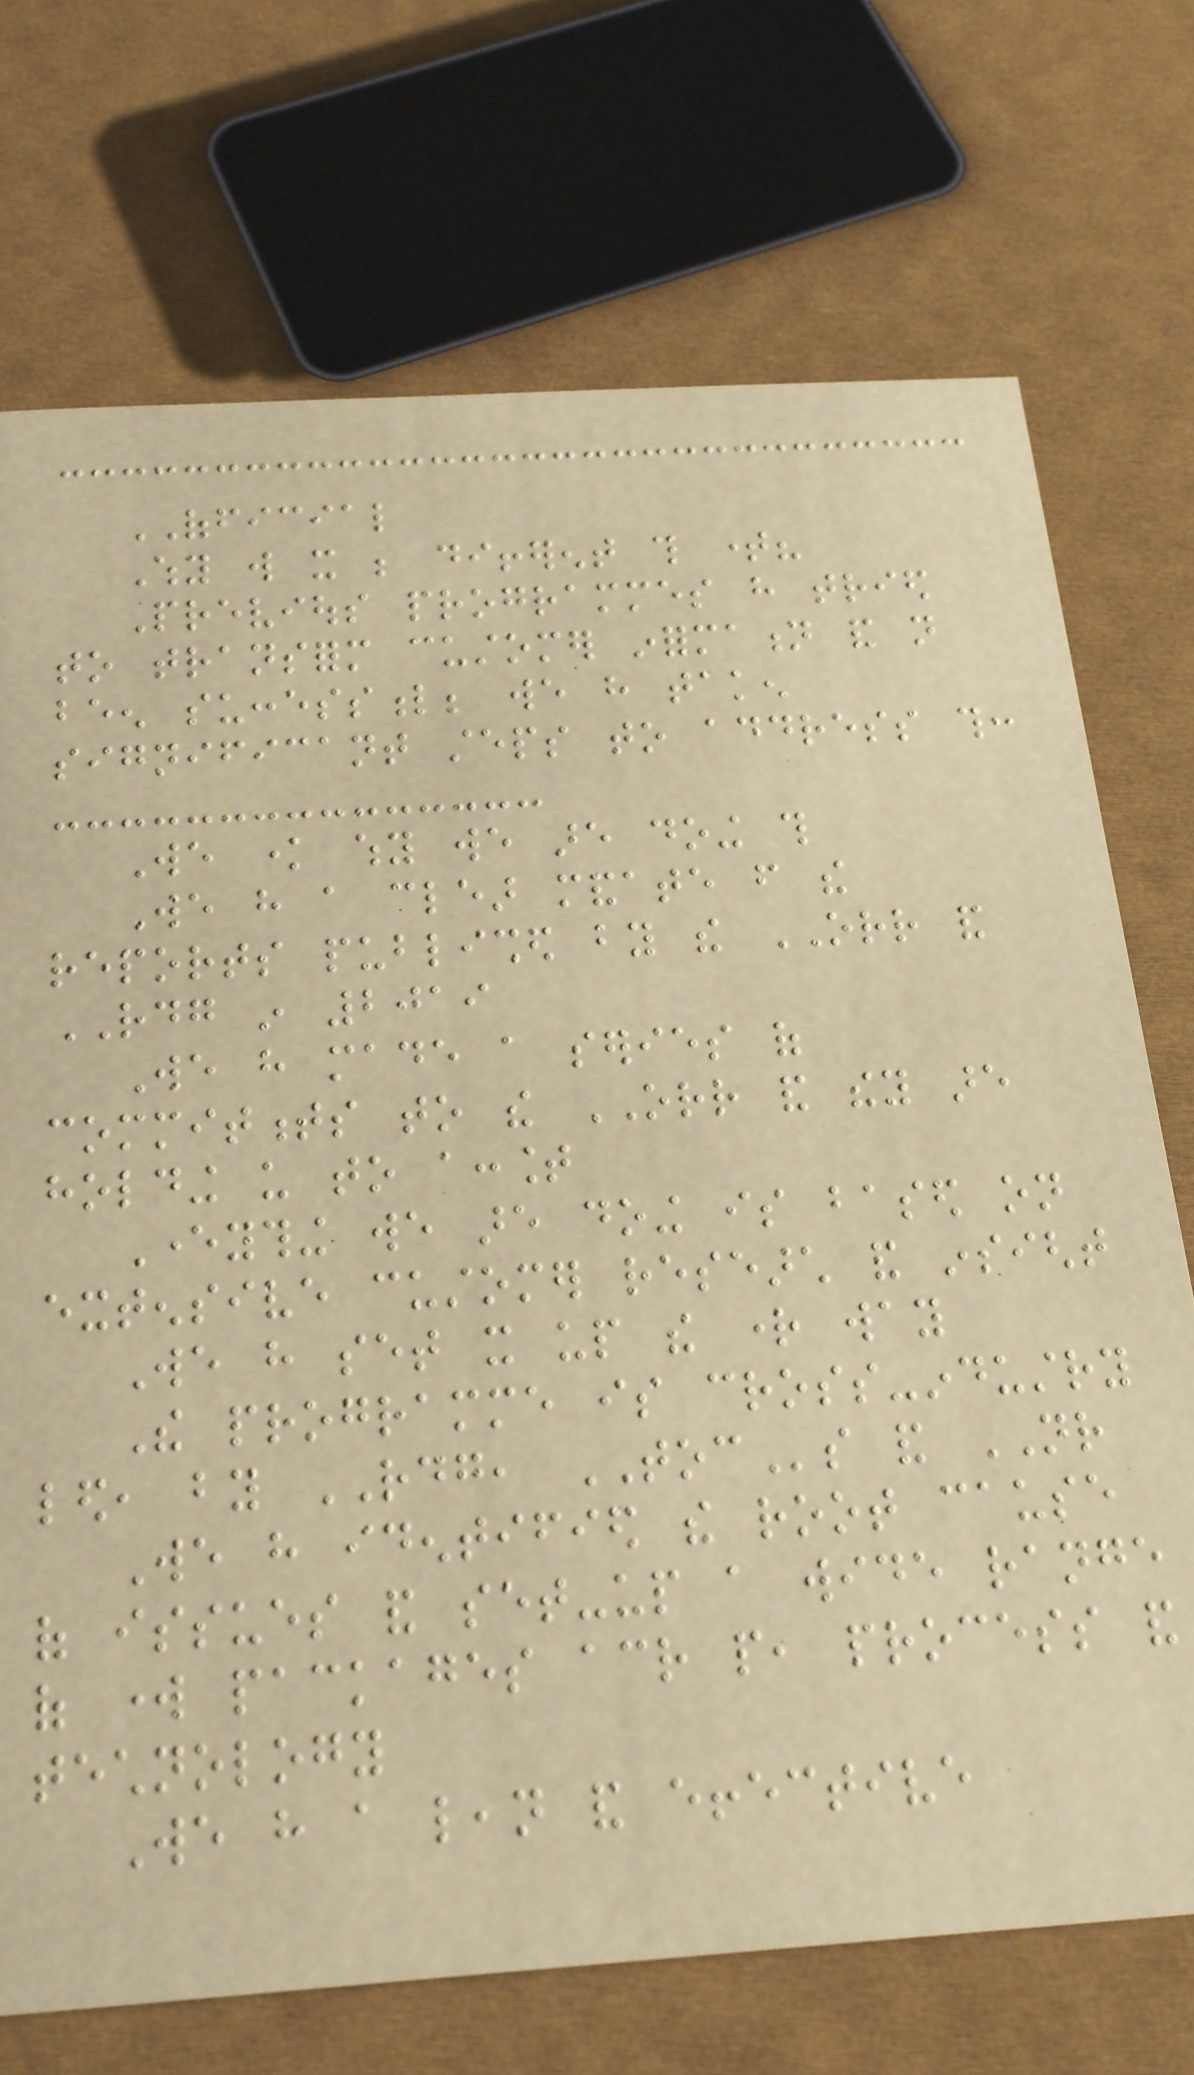OFFICIAL
Why will it be different this time?
Previous programmes have tried
to transform customer information and not
been successful; we have taken
significant steps to address this:
We know why we are doing this
We have a clear mandate from the
reports published by the ORR and
RDG in 2019
We have made a series of
commitments to the ORR and they are
holding us to account
Everything we are doing is based on
extensive customer research and insight
We have set it up the right way
The programme is cross-industry
led, by RDG, TOCs and NR
We have identified the root cause
of issues and set-up a wide range
of work packages across people, process and
technology
We have a lean and effective
